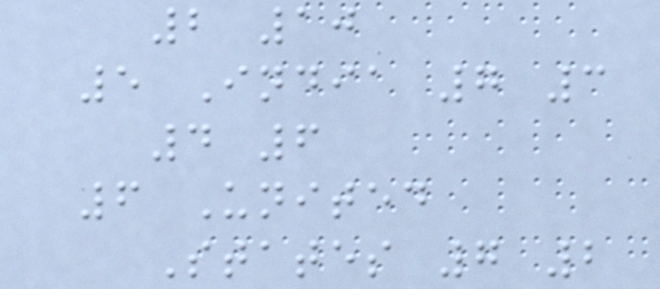2 10
5 India 7 3
4 6
6 United
States 7 2
